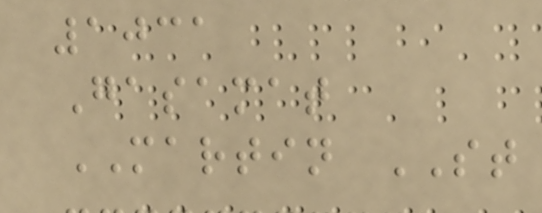1031
Gasamat
MARTIN ST
